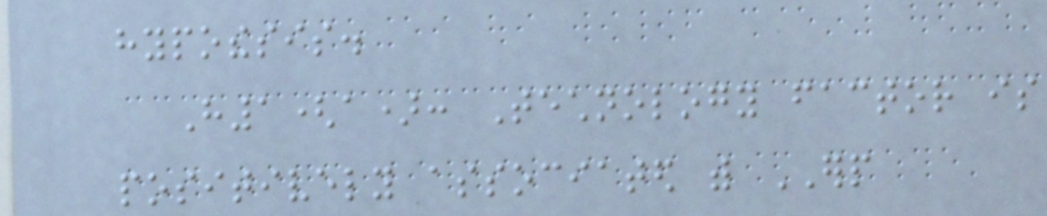hypothesis.
H1(a): Technology factor is
positively associated with ERP
